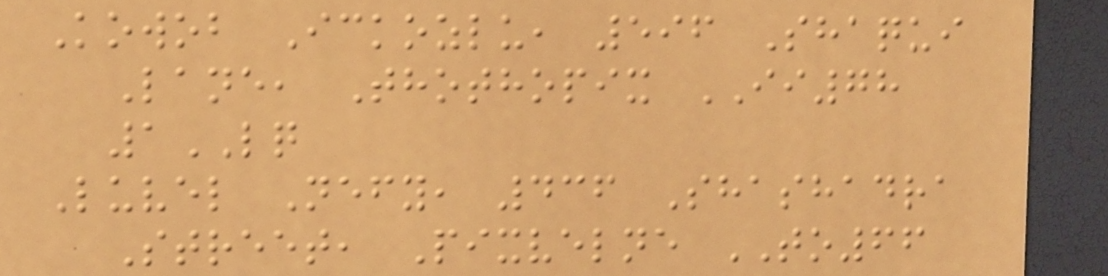Kowob Ickozlu, 596 Shaqui
Lane, Thothopix II78
1LQ
Luvel Nefy, 436 Shashadra
Street, Pixvelne TO66
